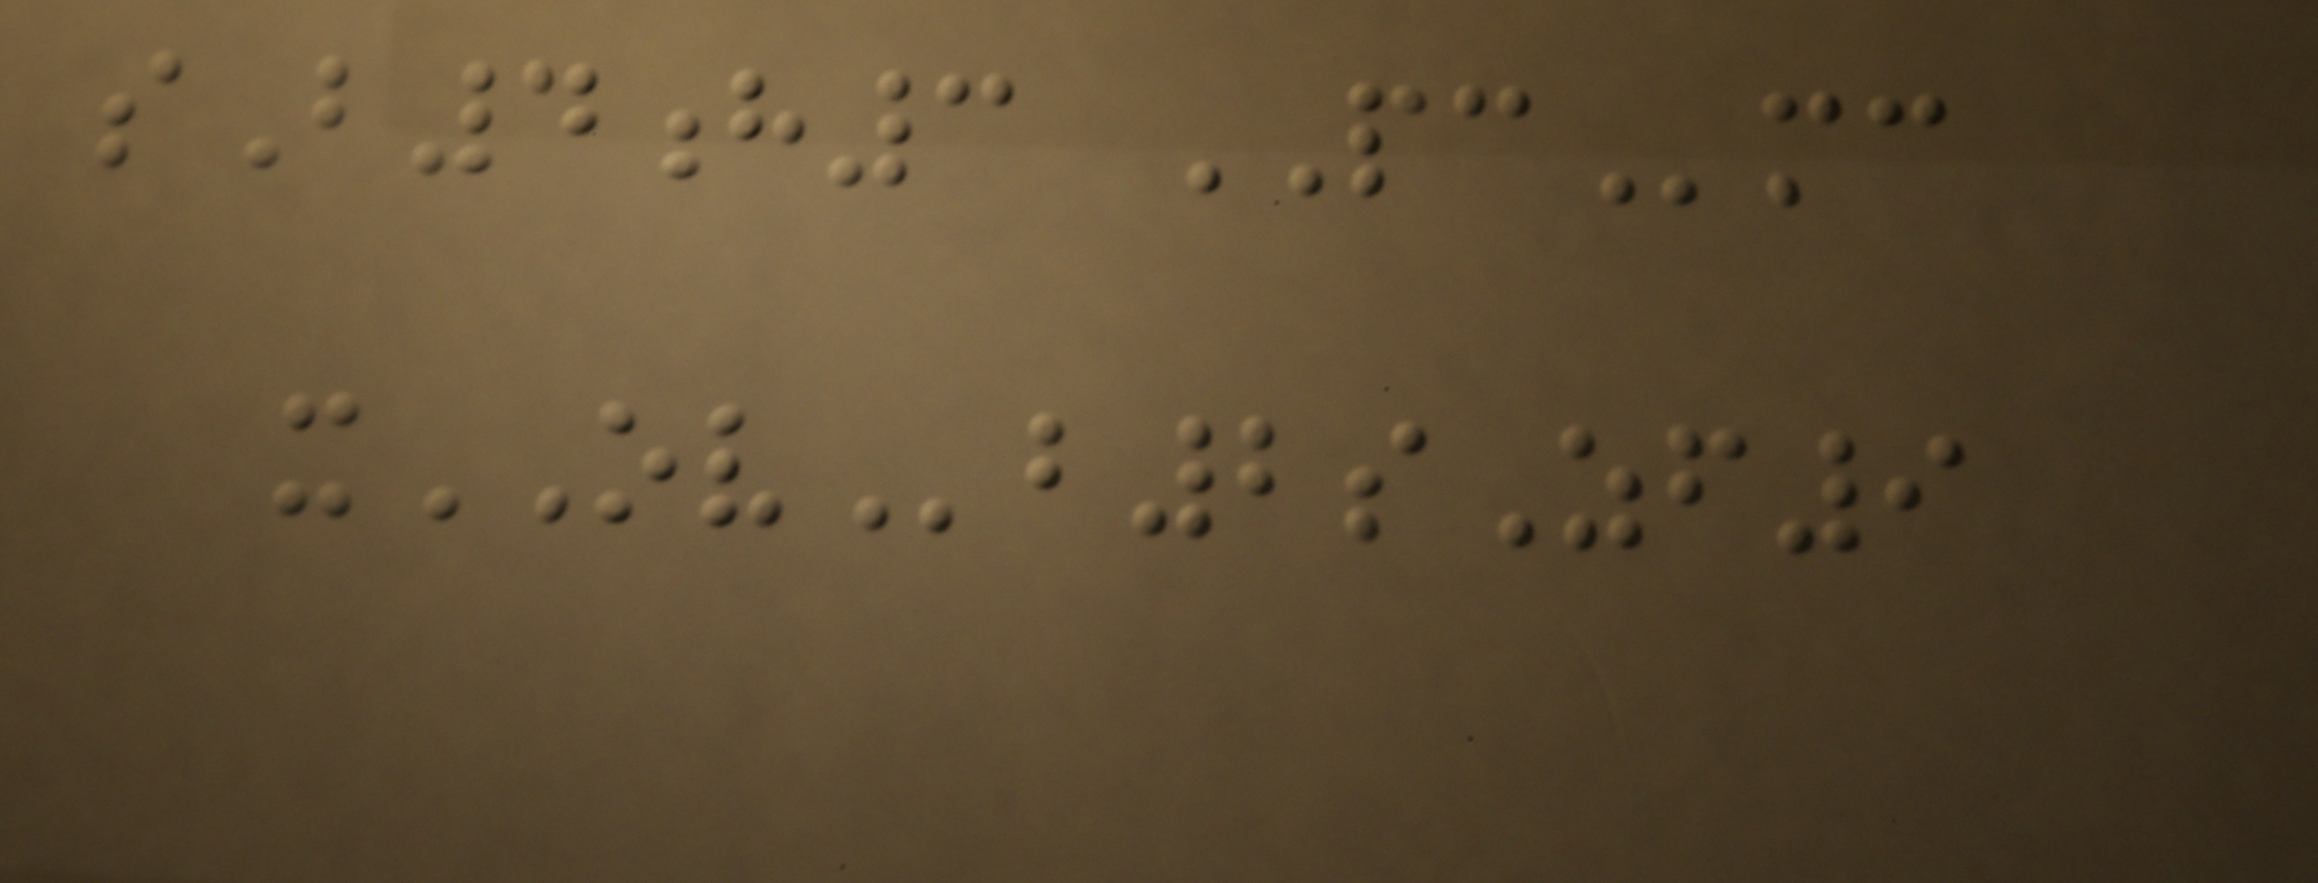sB4h3 PCmc
xOVb2sZf9
